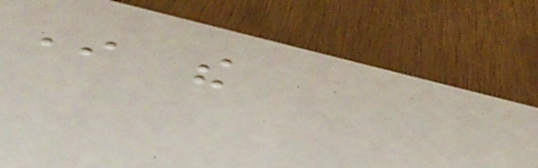In the
